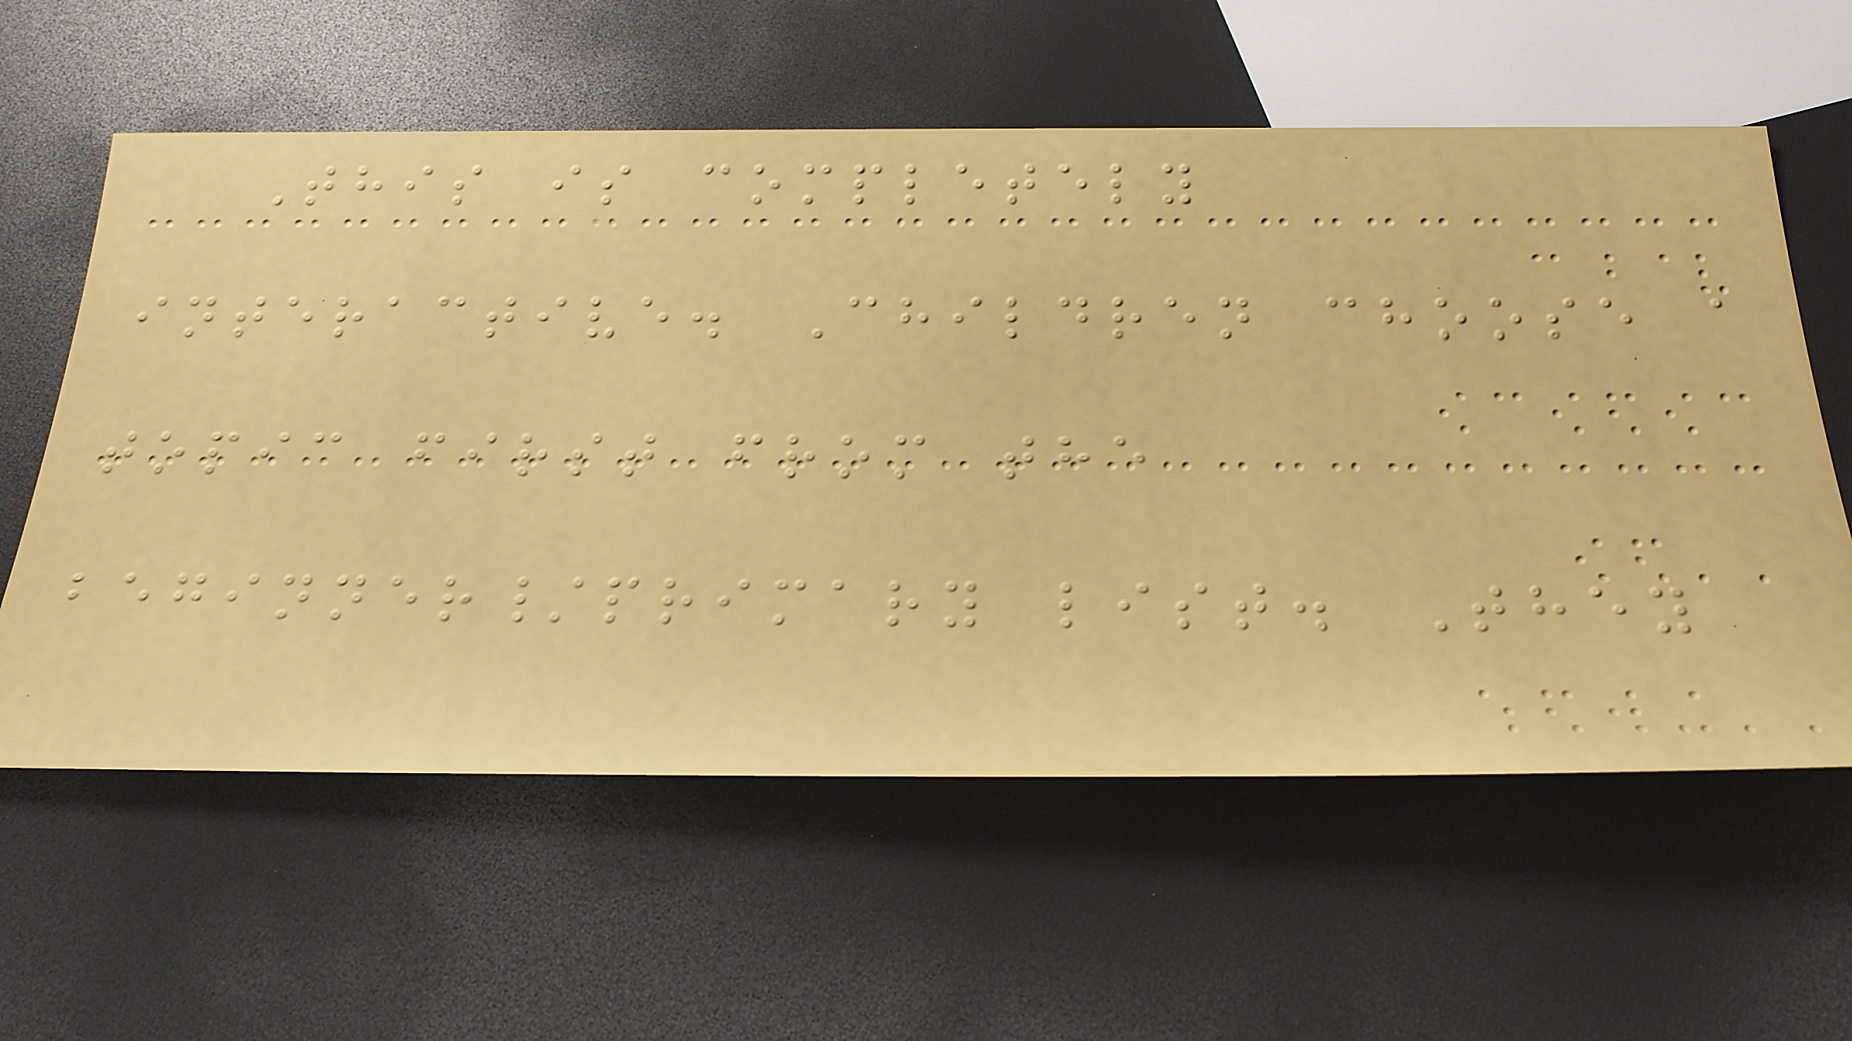This is completely
interactive. Children choose a
topic first from the
beginner/primary list. They
